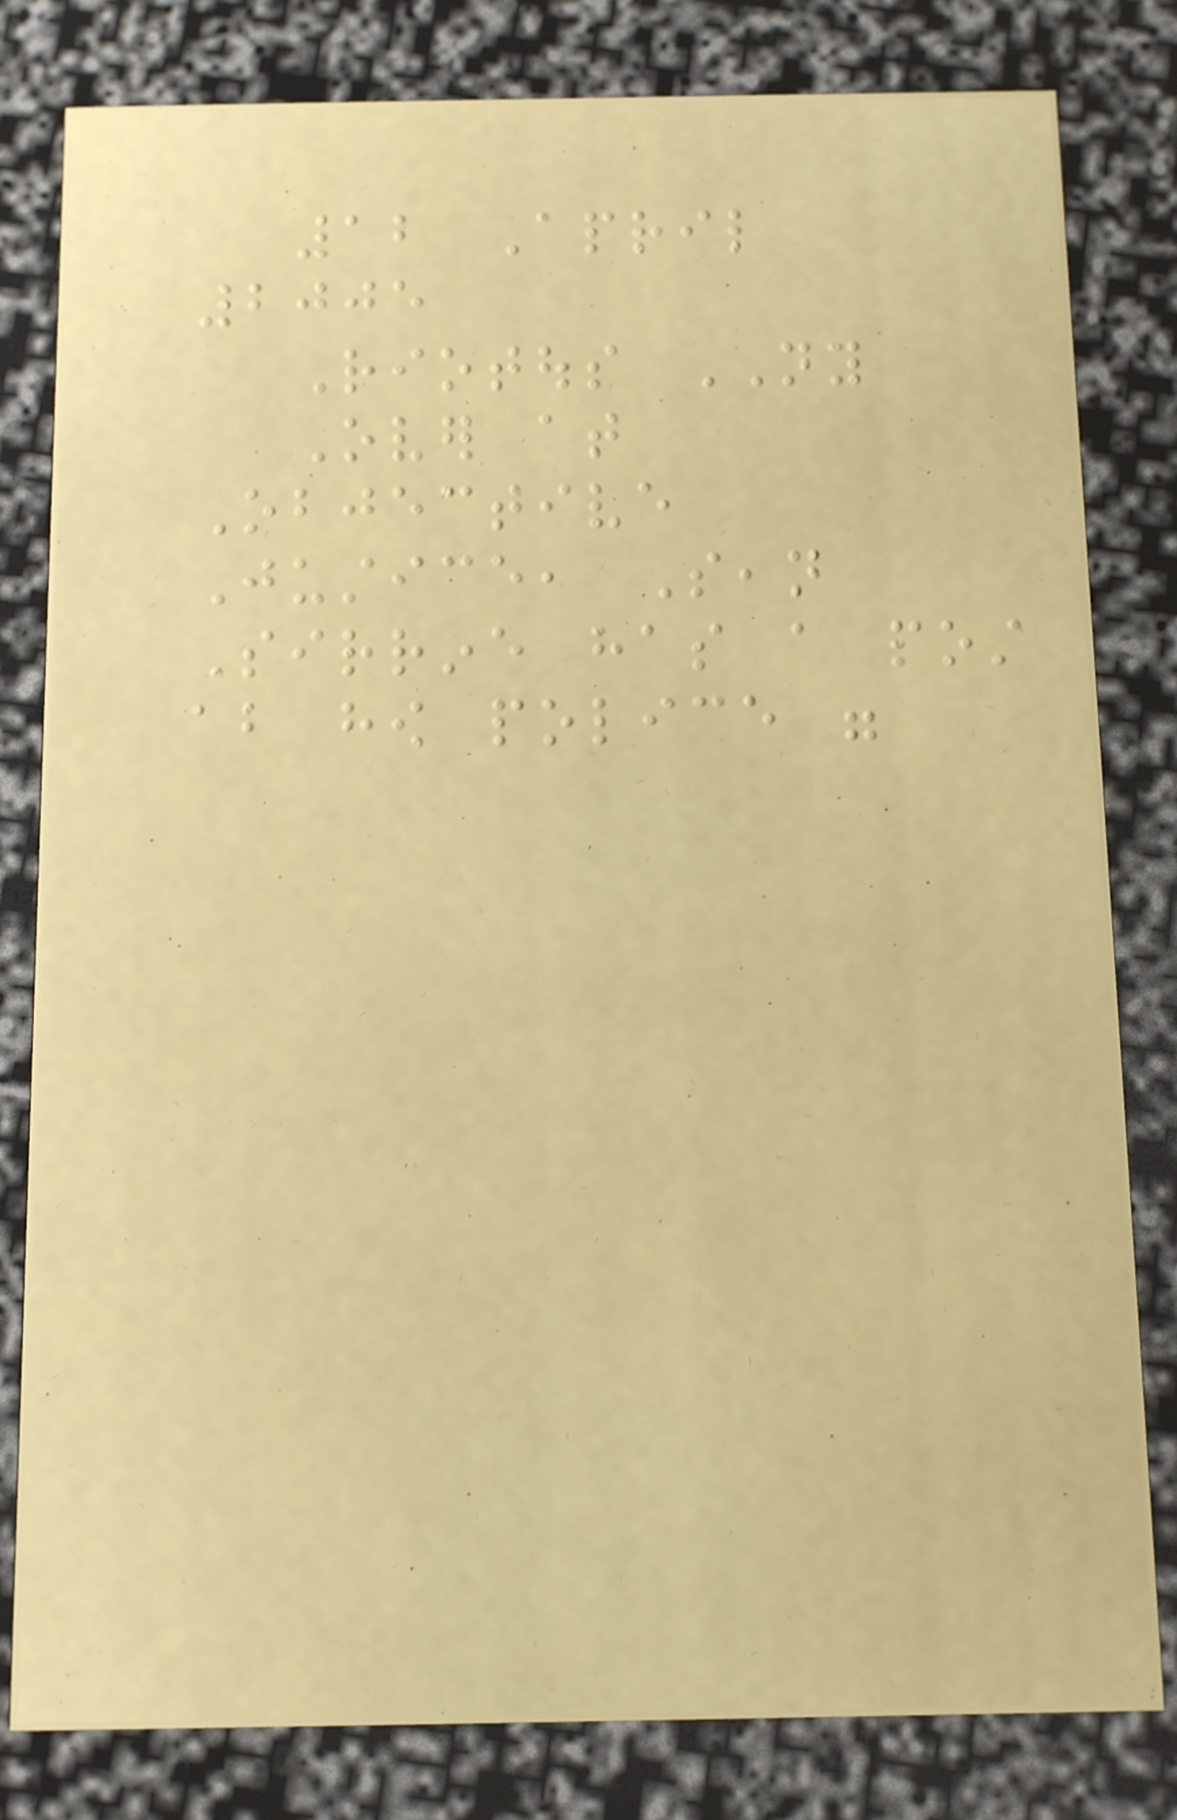12 April
2005
Riotous NY
Over at
Objective
Justice, Sean
Sirrine has a post
about how police were
